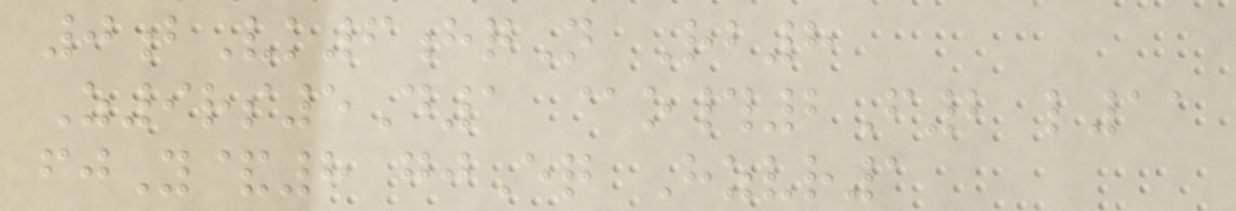0bVk6hqN Rb8
Z9rs5D1 @o#2F2 l11
fjY&8 gjEq Hzvr1
